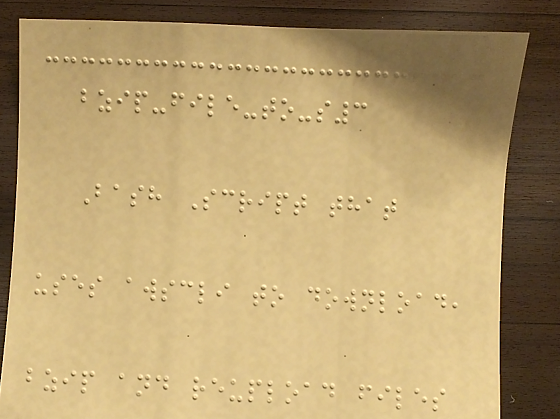bzip-file-to-s3
Bash Script that
uses awscli to download,
bzip and reupload files
